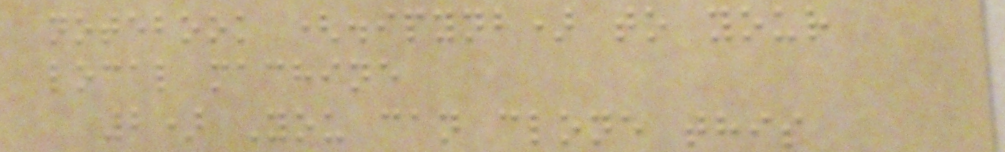notebook (.ipynb) to your
local machine
2) You can clone this
